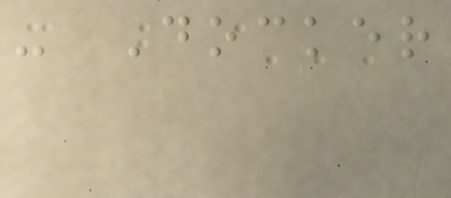- Docker
